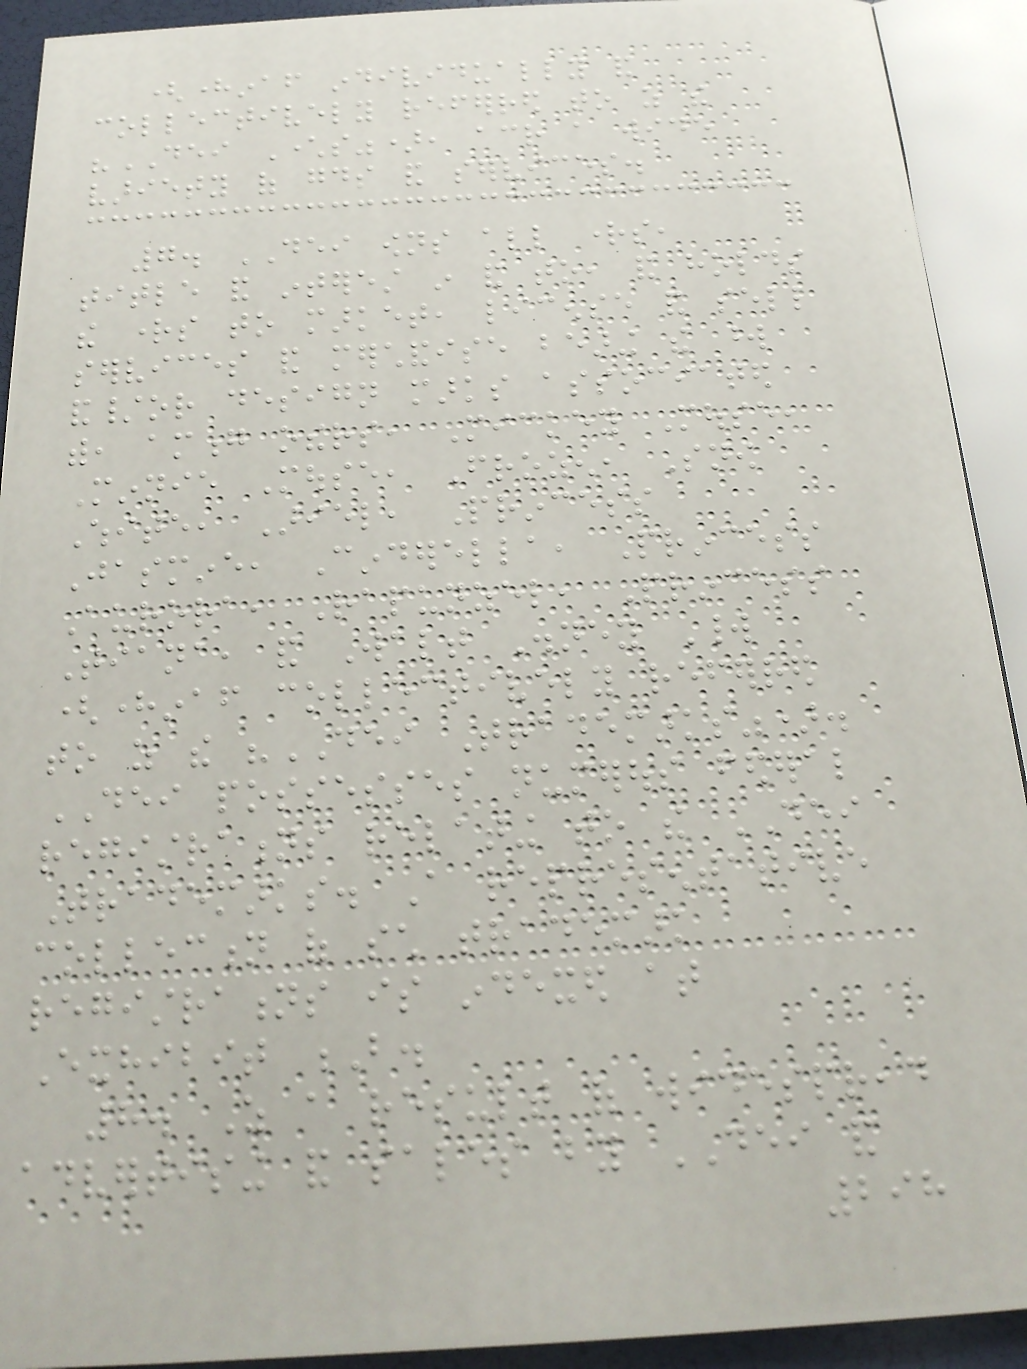(hereinafter individually and
collectively referred to as the
"DEI Characters"), across a wide
variety of goods and services.
7. DEI owns all rights,
title and interest in and to, and holds
the rights to market, license and sell
services and merchandise bearing the word
and/or design marks associated
with, among others, Mickey Mouse,
Minnie Mouse, Frozen, Snow
White, Ariel, Princess
Jasmine, Cinderella, Princess
Aurora, Rapunzel, Princess
Tiana, and Walt Disney World
(hereinafter collectively referred
to as the "DEI Trademarks").
DEI possesses numerous federal
registrations relating to the DEI
Trademarks. A representative
collection of such trademark
registrations is indexed at
Exhibit B.
8. As a result of widespread
advertising and sales by DEI and
298
